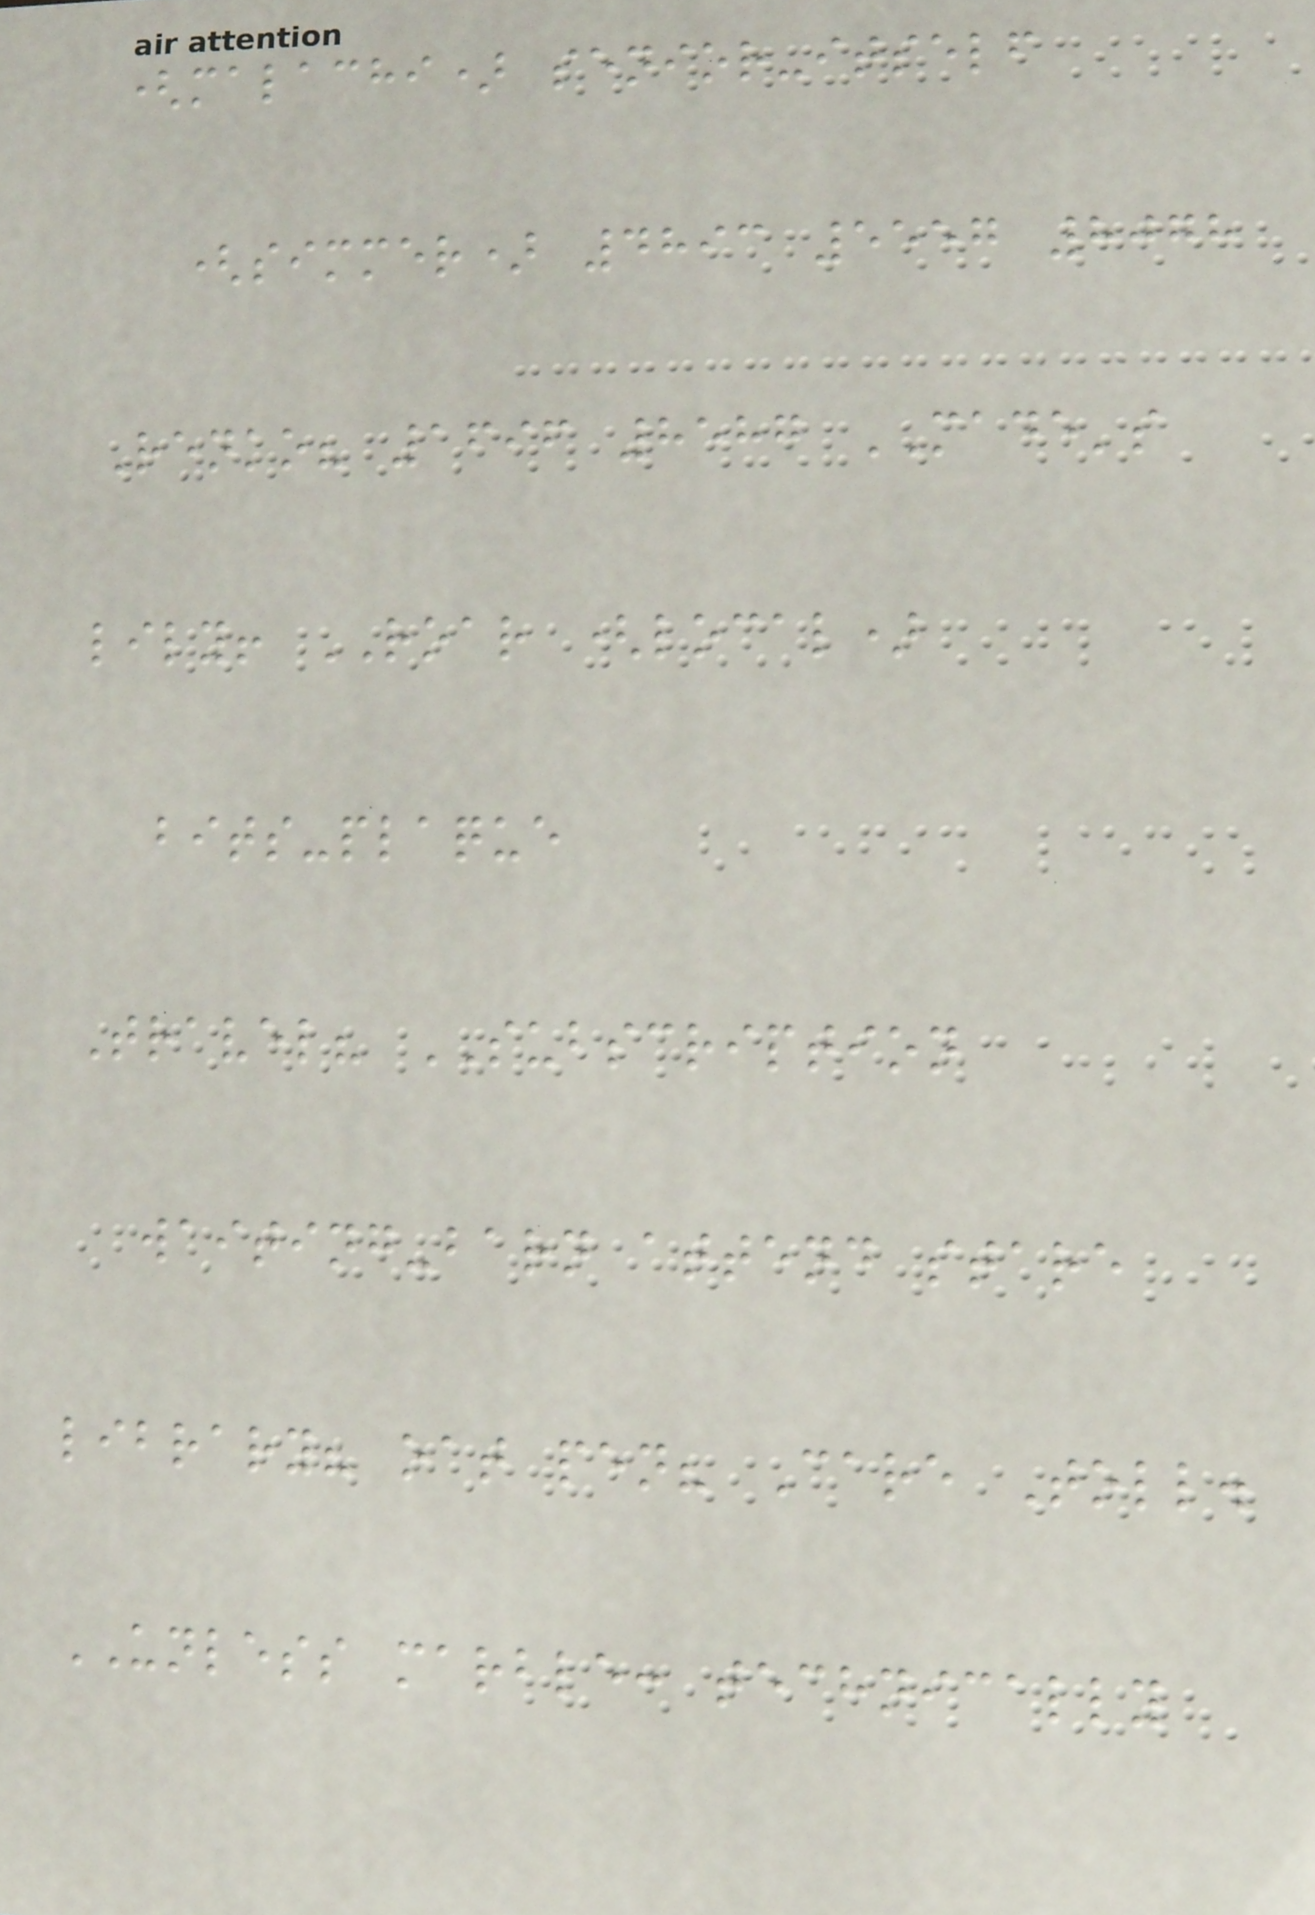(malachi) senior-itself
(simmer) 4893 5557 8078
Renko? 1696 8587 MADE's
lily! ROAR (local)
bits-plaque
Travel? SUBSCRIPTION
waiting-barn attend stare
library? oat pen? Care Toll.
UNLESS marble: technically
